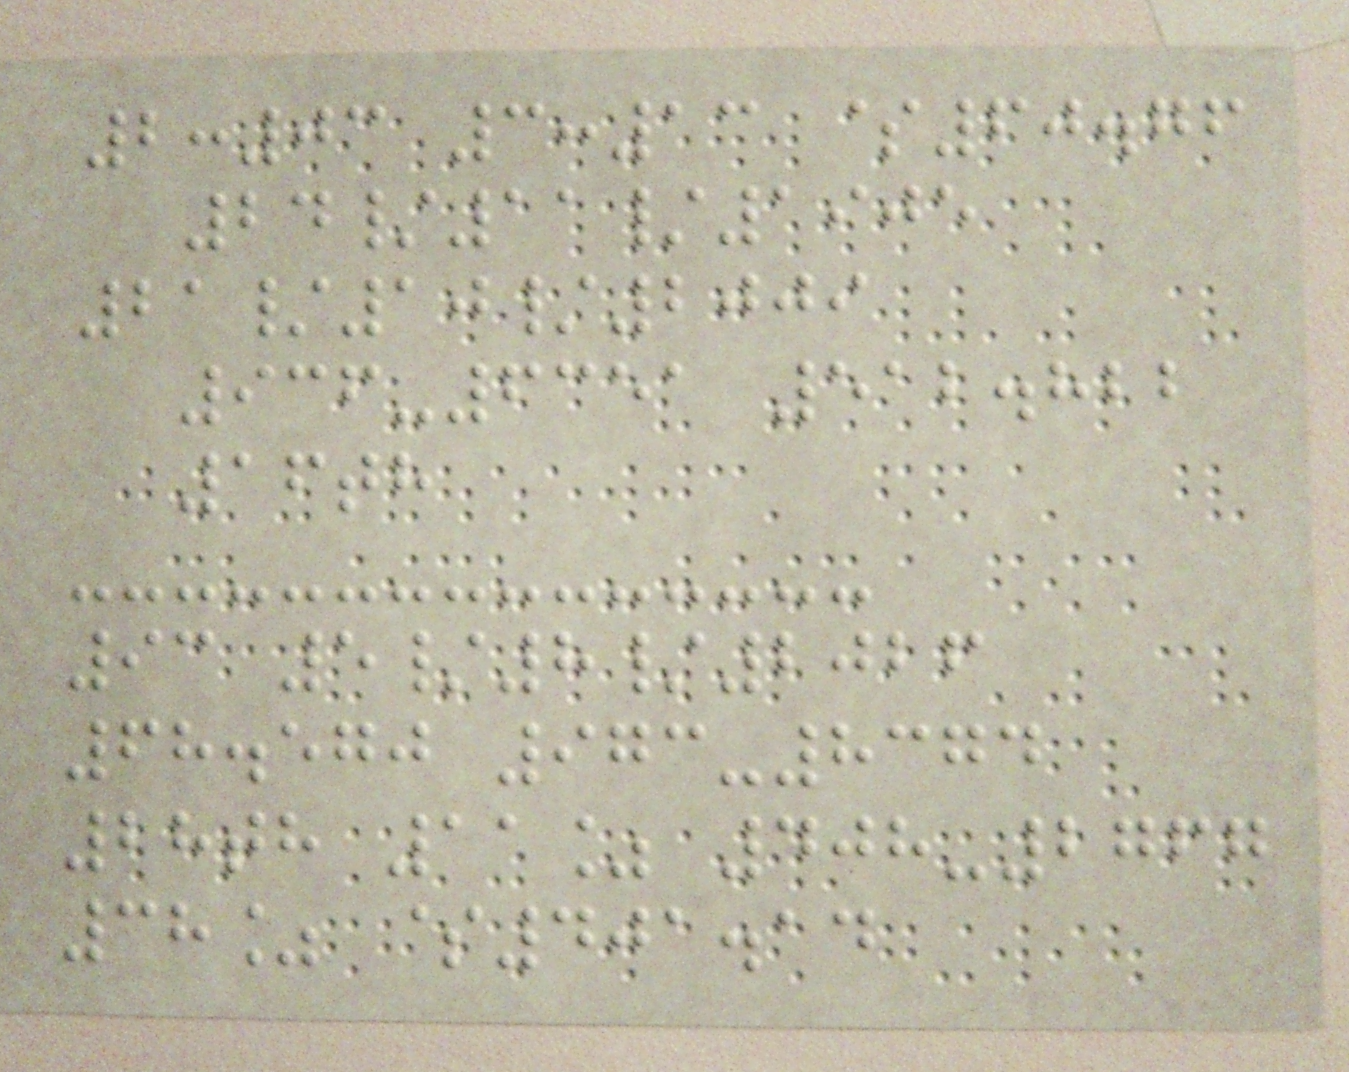2:03 3:13 $60.76
24/11/1905
21/10/2009
936-6351 512.822
16th
93 5/8/2026
68.570 973-8374
28th 11% 408-2767
38% $401.14
